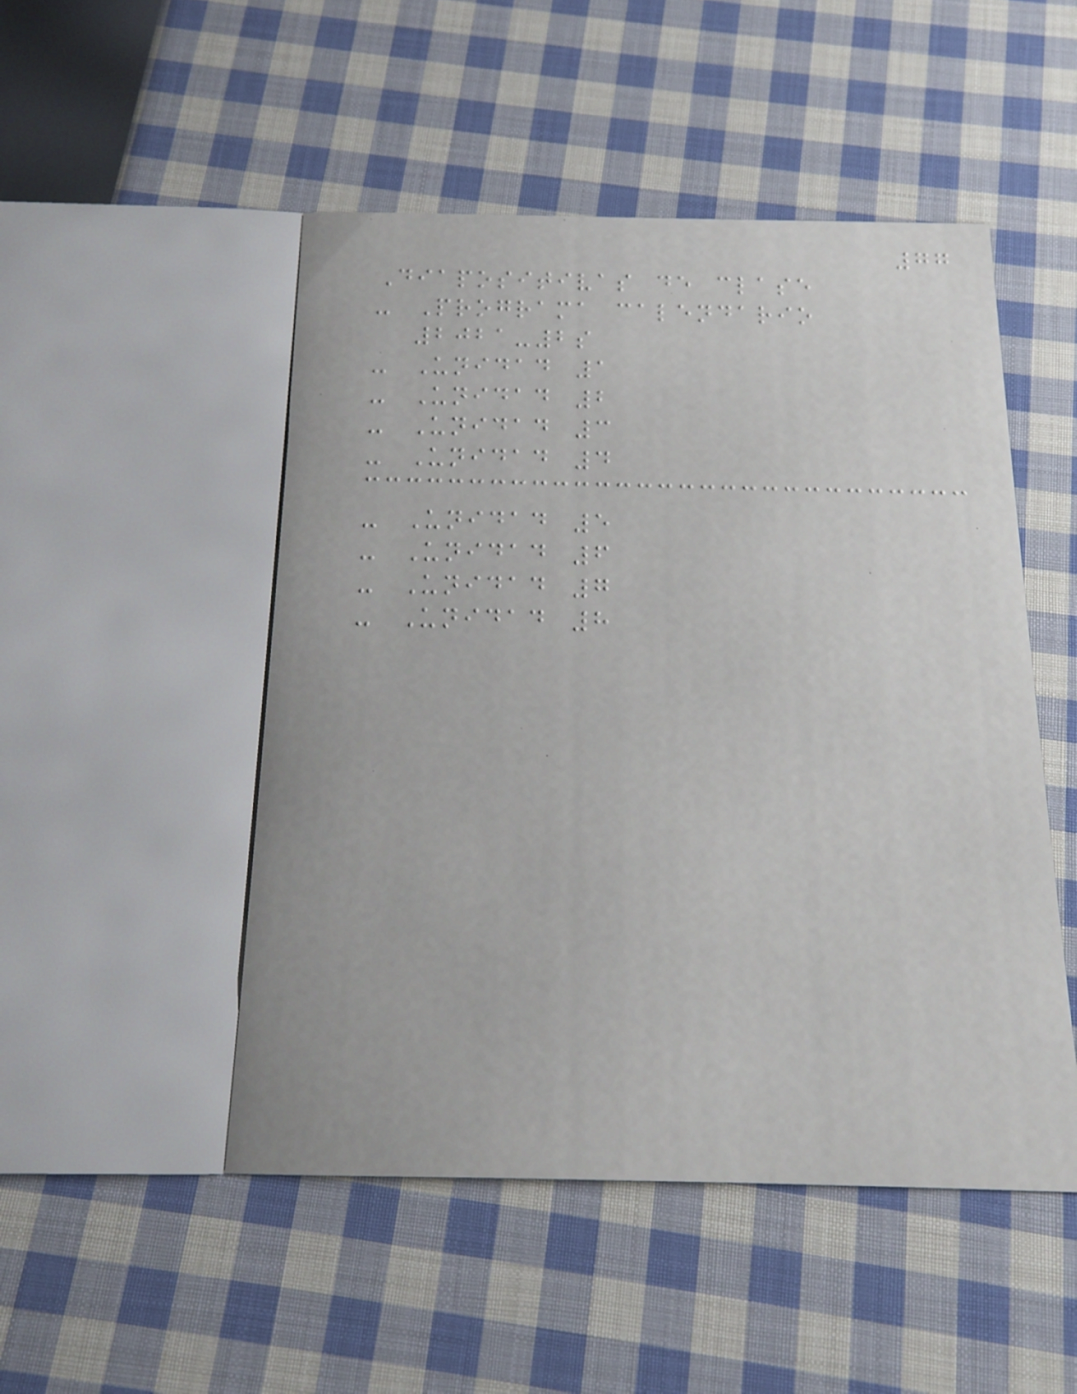77
Diapositivas de clase
- Programa calendario
2021-2s
- Unidad 1
- Unidad 2
- Unidad 3
- Unidad 4
- Unidad 5
- Unidad 6
- Unidad 7
- Unidad 8
